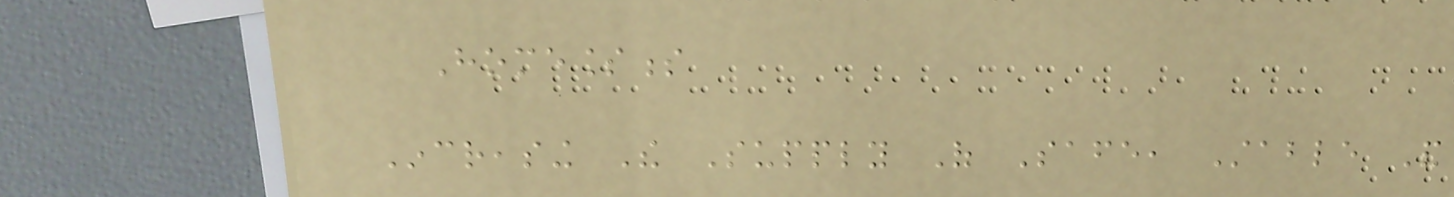Homelessness
Increasing The Supply Of Safe, Stable And
